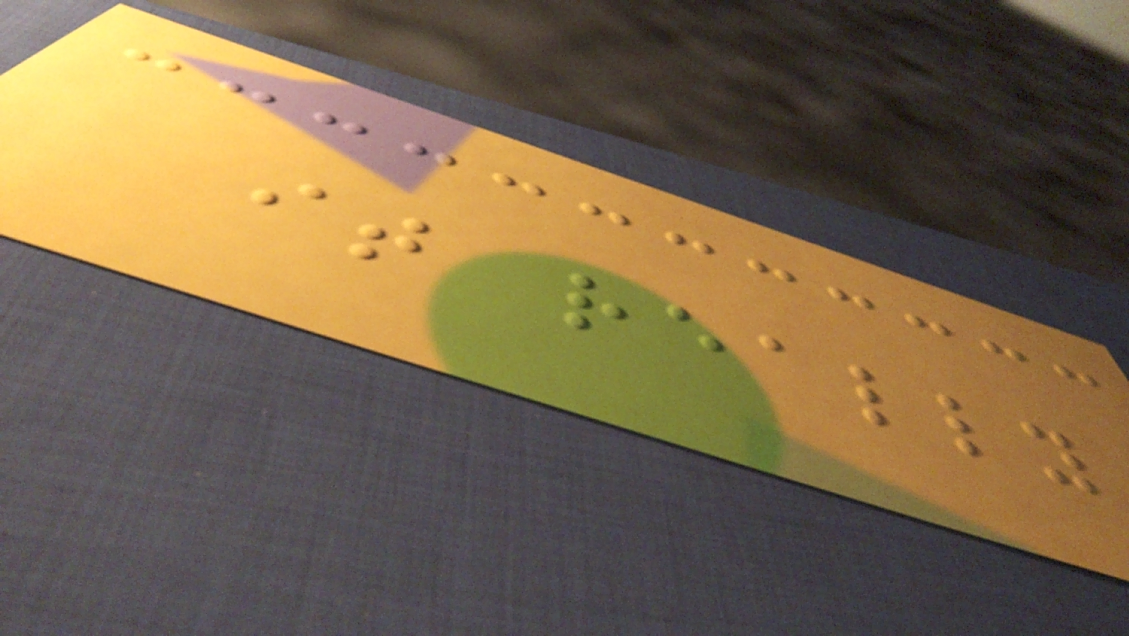it really
